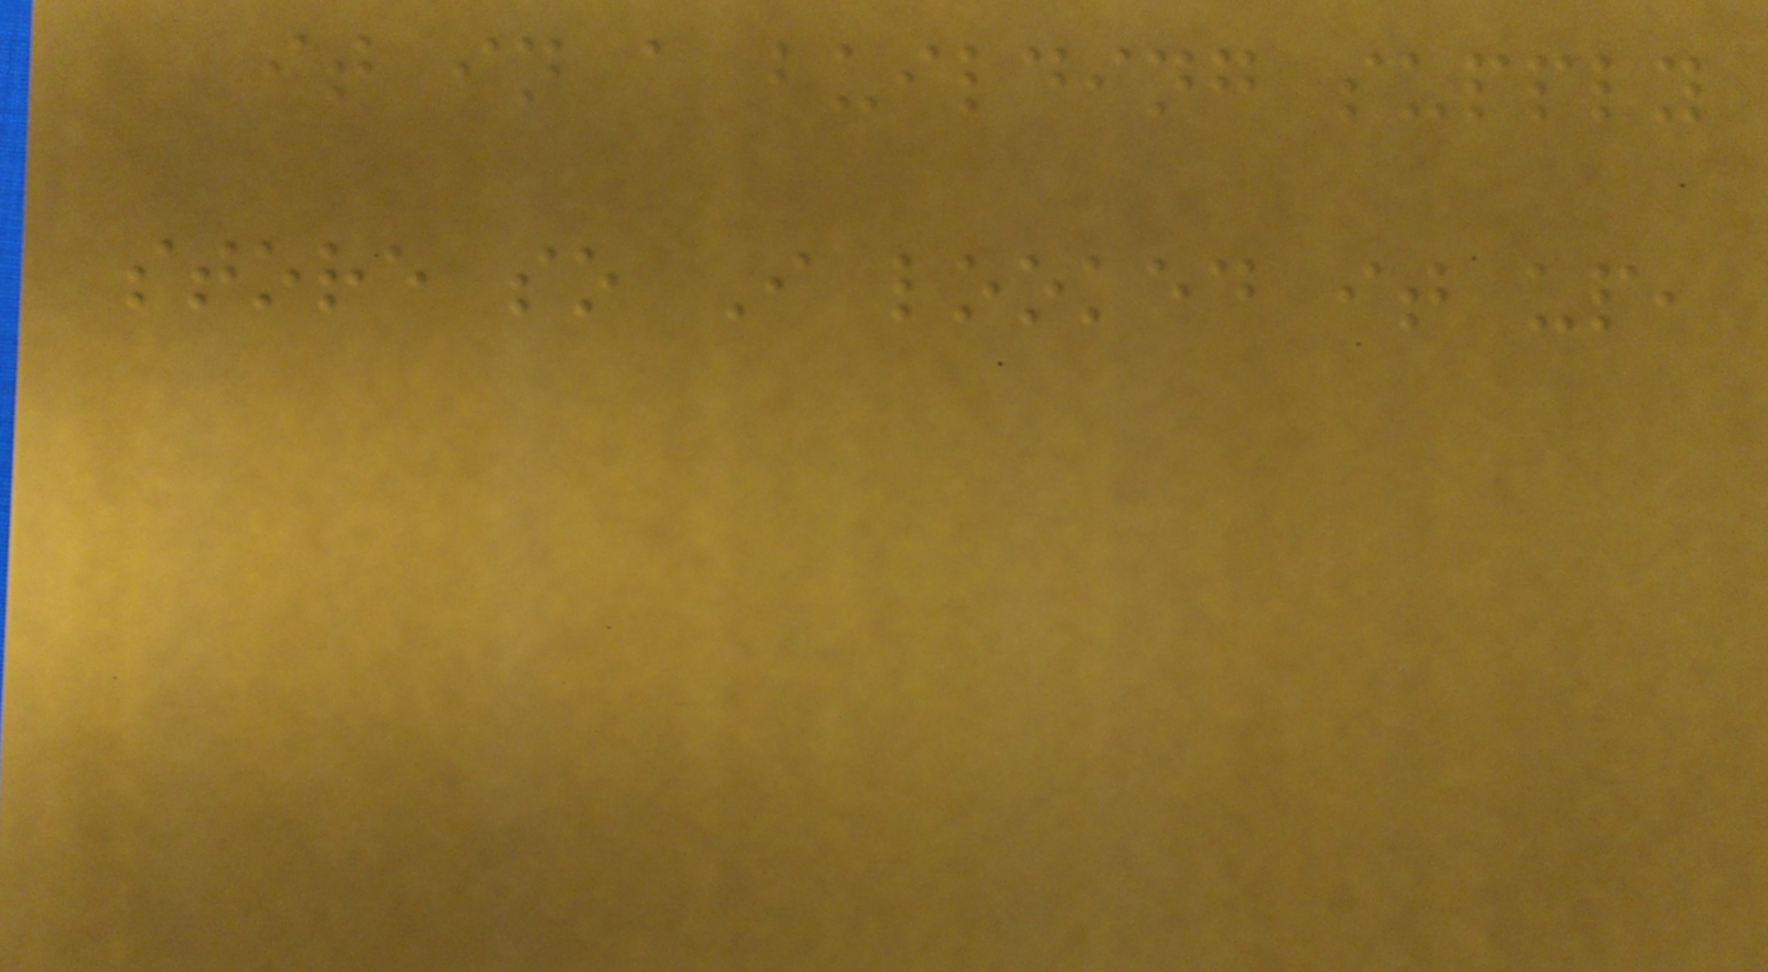it in a building supply
store so I looked it up,
